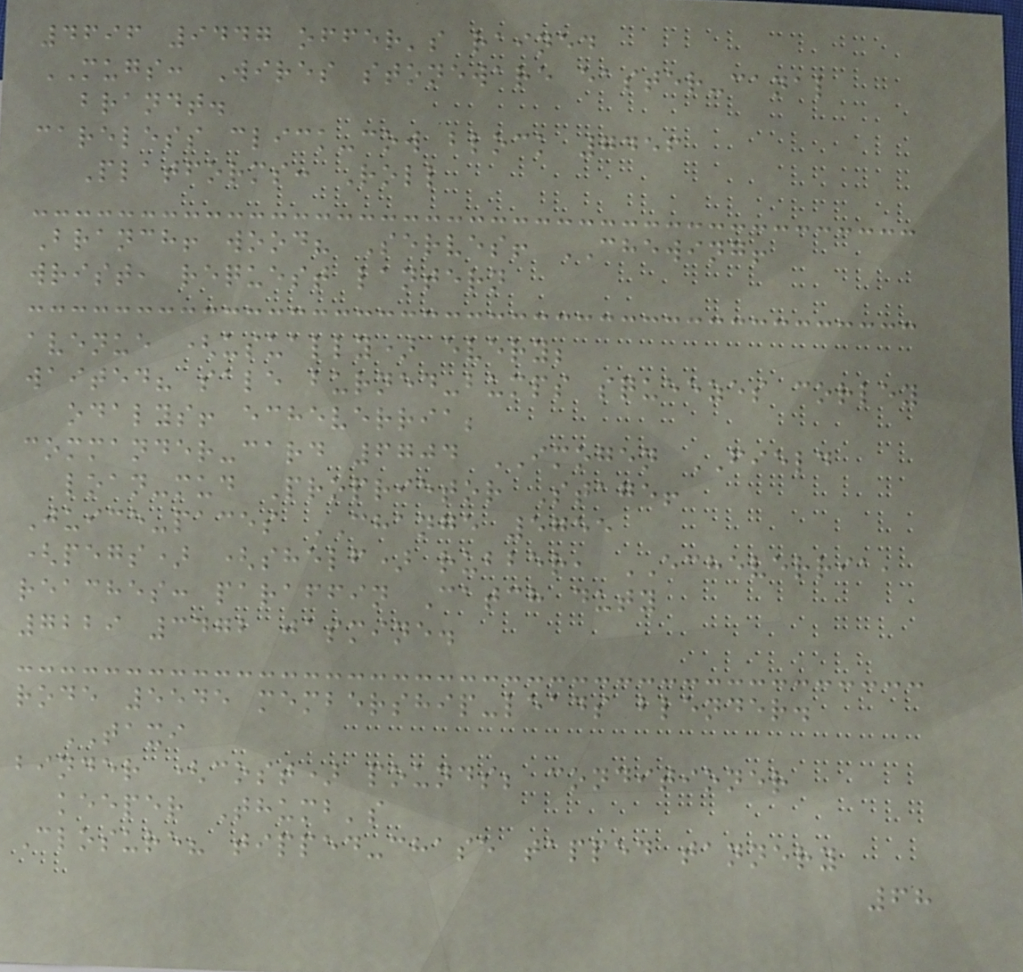4696 9447 offer's rained
MUGS: Wires stoneware easter-canal
brandt.
careless click-cow block 7456
Platforms: Roll
Branch! wood? Serves! CHEWING!
wrist, request lantern
avenue (usually) every;
waited? sale burned-bumps squeezes corley
odalys! echeverria;
commander-card 6704 IMOGEN FIELD
loan-mud Proprietor Stage!
Juice-paces CHANGE 5755
(pegs) (shelf) rubber, ECHEVERRIA,
reaches: paraffin Catch duty
7229 3472 jasmine.
rode 5545 membership-leads blender.
TAXI
binder (cost) pounds; conditioner
keeper Thumb's
Closure? tipped-chase tapped tannery
68
